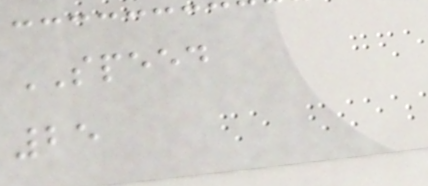SPEED
25
